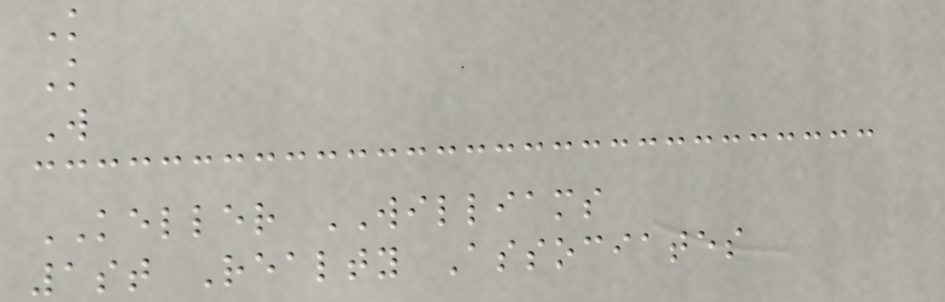K
K
W
KELLER WILLIAMS
1st Realty Associates
